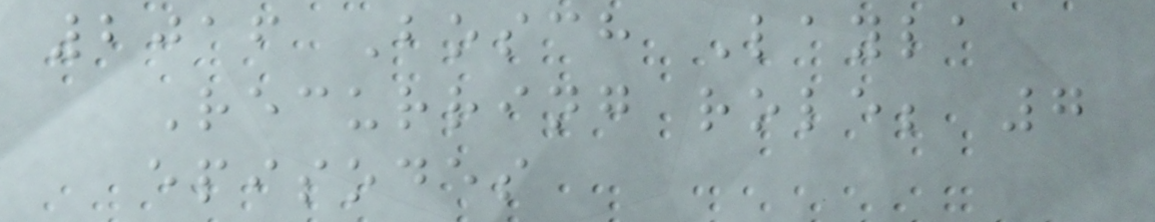2016 Bosch Layla
Recurring role; 7
episodes
